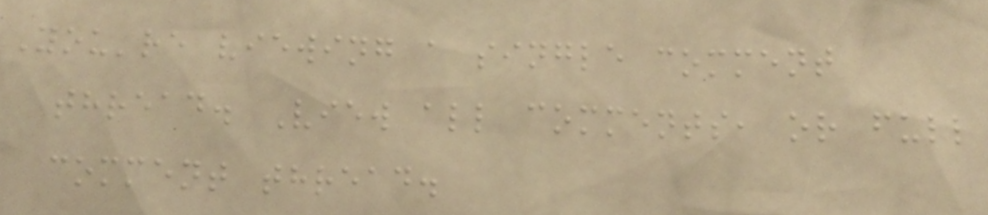You're viewing a single comment
thread. View all comments, or full
comment thread.
